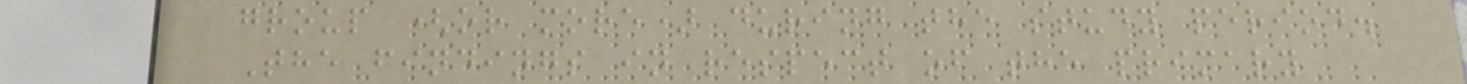group (or more) during the study period.
The findings in respect of the primary
